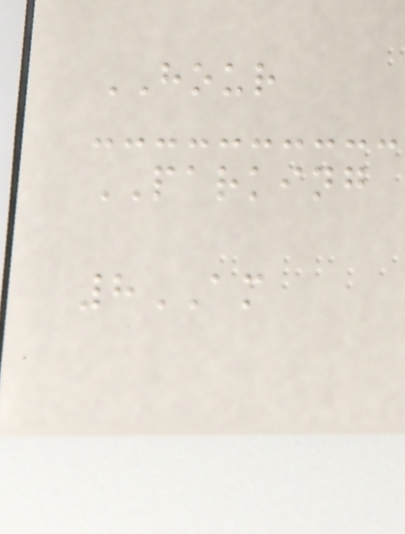HOUR
PARKING
8AM
